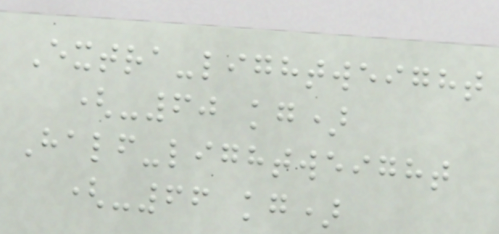Extra-lightweight
(-60 kg)
Half-lightweight
(-66 kg)
